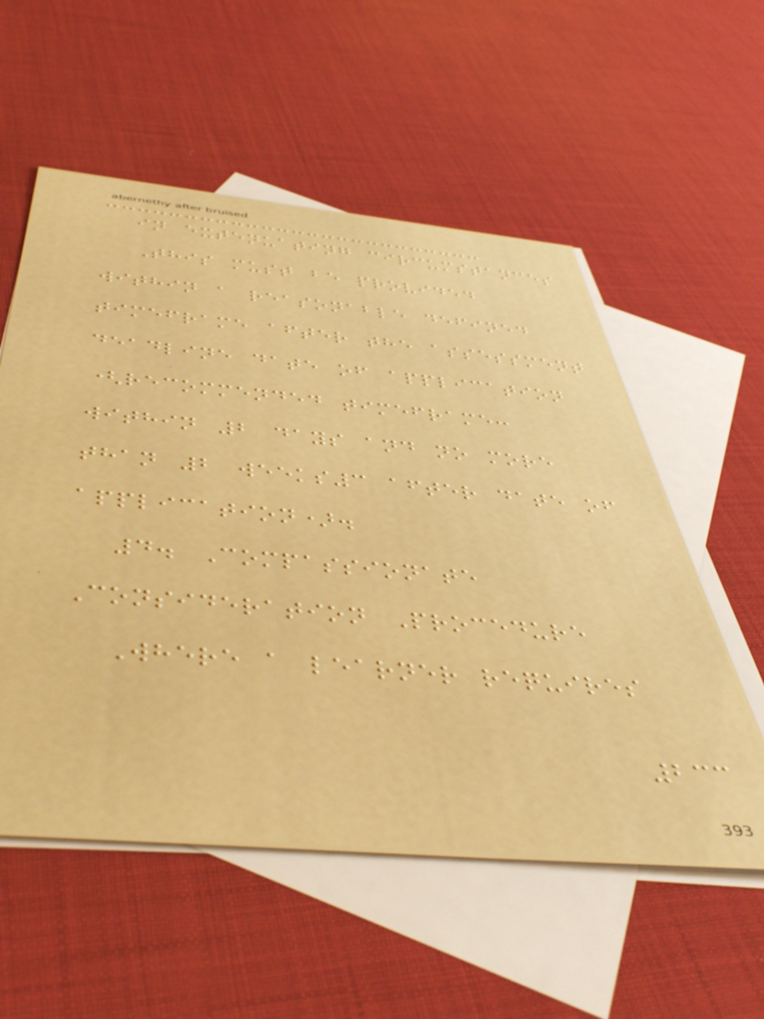in extenuating circumstances
This must be provided
within a reasonable defined
timeframe after the assessment
deadline date of application
(recommended timeframe:
within 2 days and no more
than 2 weeks3 after date of
application).
4. Compassionate
Consideration Procedure
Where a learner requires
233
